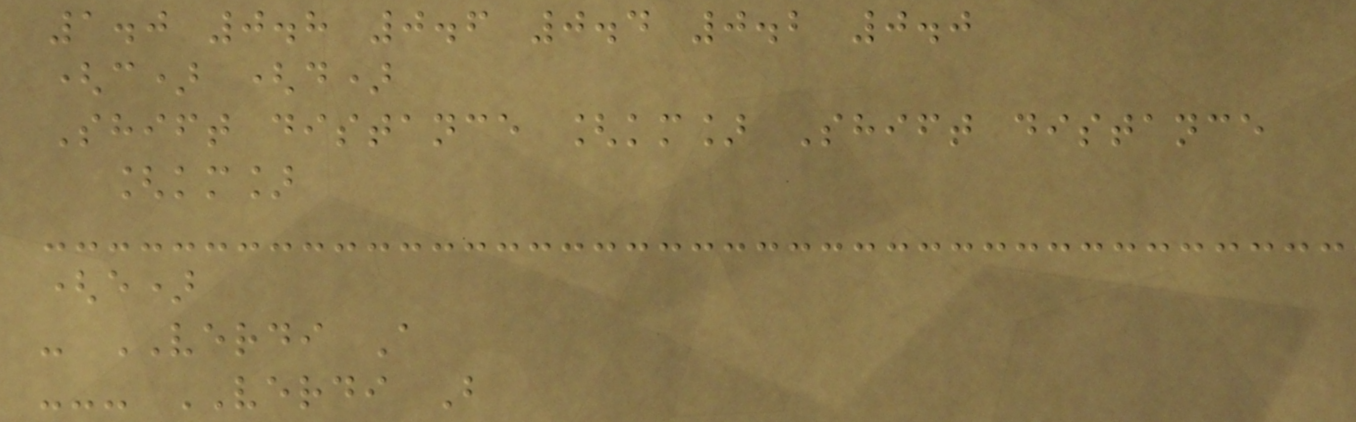1.0 0.8 0.6 0.4 0.2 0.0
(c) (d)
Shift distance [km] Shift distance
[km]
(e)
- VERDI A
--- VERDI B
